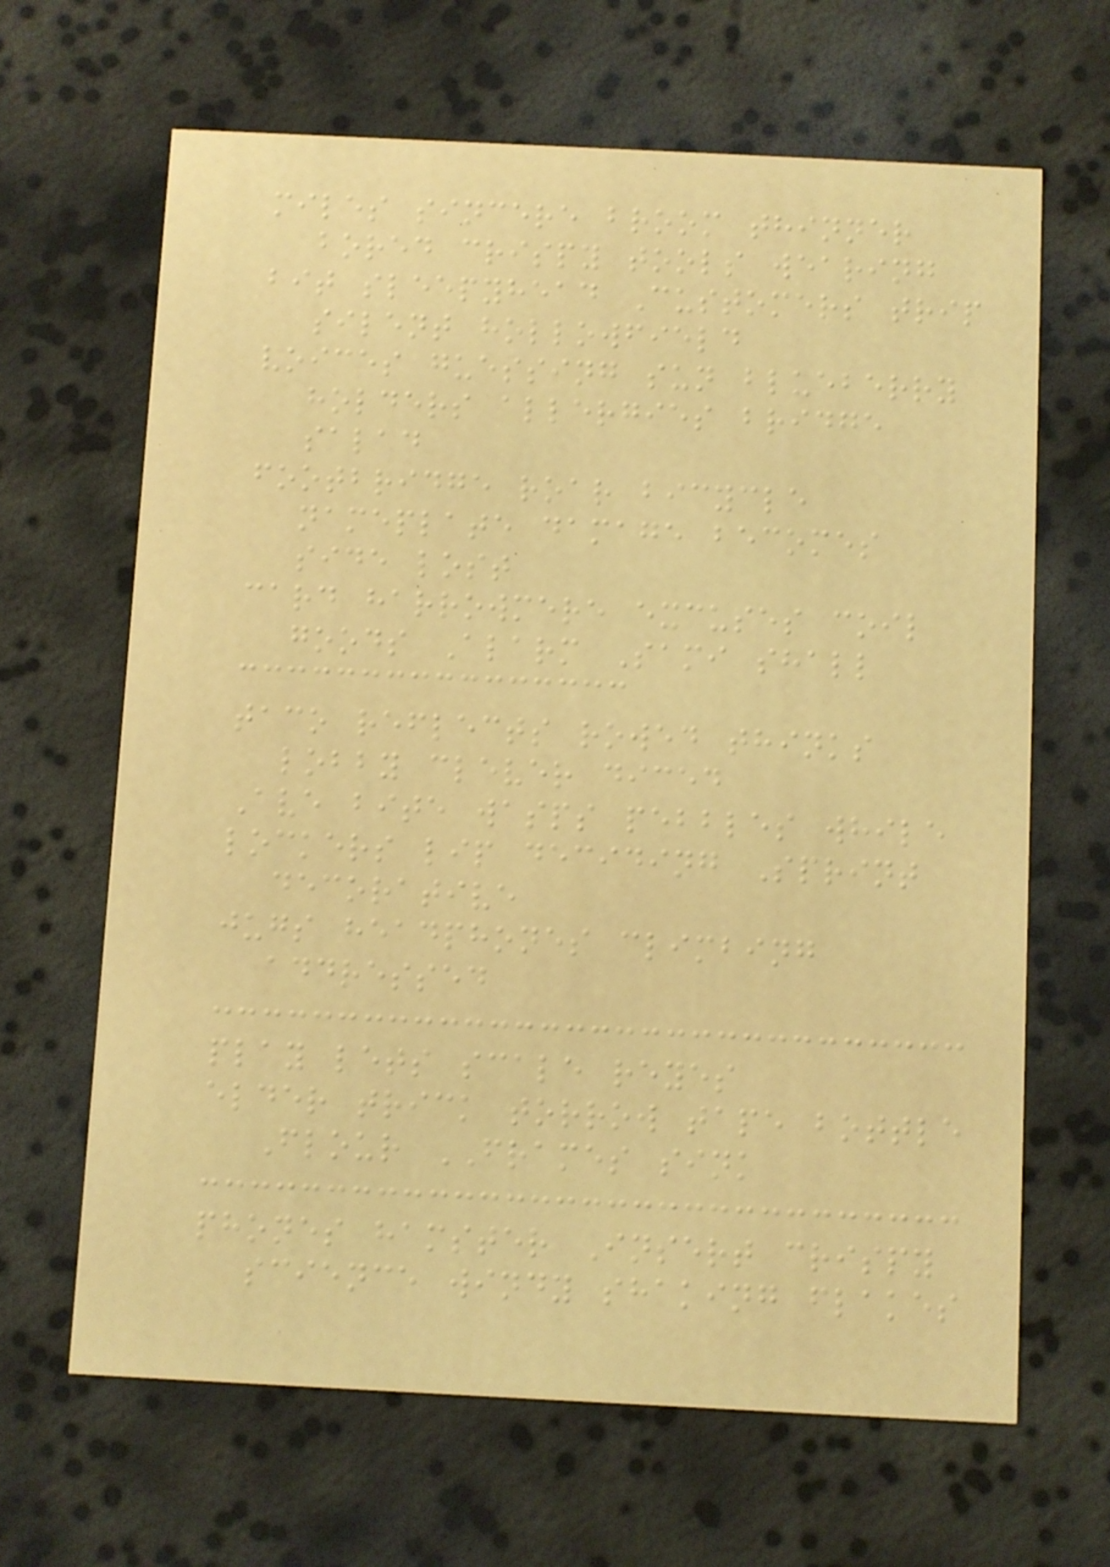miles sincere broom thinner
bored crispy tools wearing
bit sleepyhead Customers trip
silent hollowfield
voices guessing sun blueberry
holders allergies bridge
salad
footbridge roar bicycle
nameplate damage becomes
side lost
card harrowmere excuses coil
goods Alarm Sami shall
taco reflects rowed thinks
lobby clever diced
Ave bite wasps pebbles while
lockers lip deciding Sprint
decorative
jugs headphones climbing
addressed
play lets scale reyes
elder trick torrow tape bottle
Flour FRAMES sink
phones hamster Insert crispy
science windy shaking flakes
